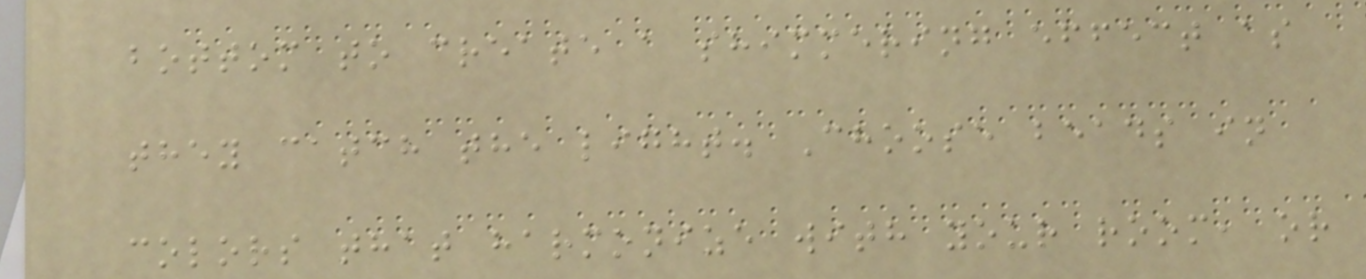bottom to create a shimmering effect as
they catch the light. Choose beads in
colors that harmonize with your room, or
